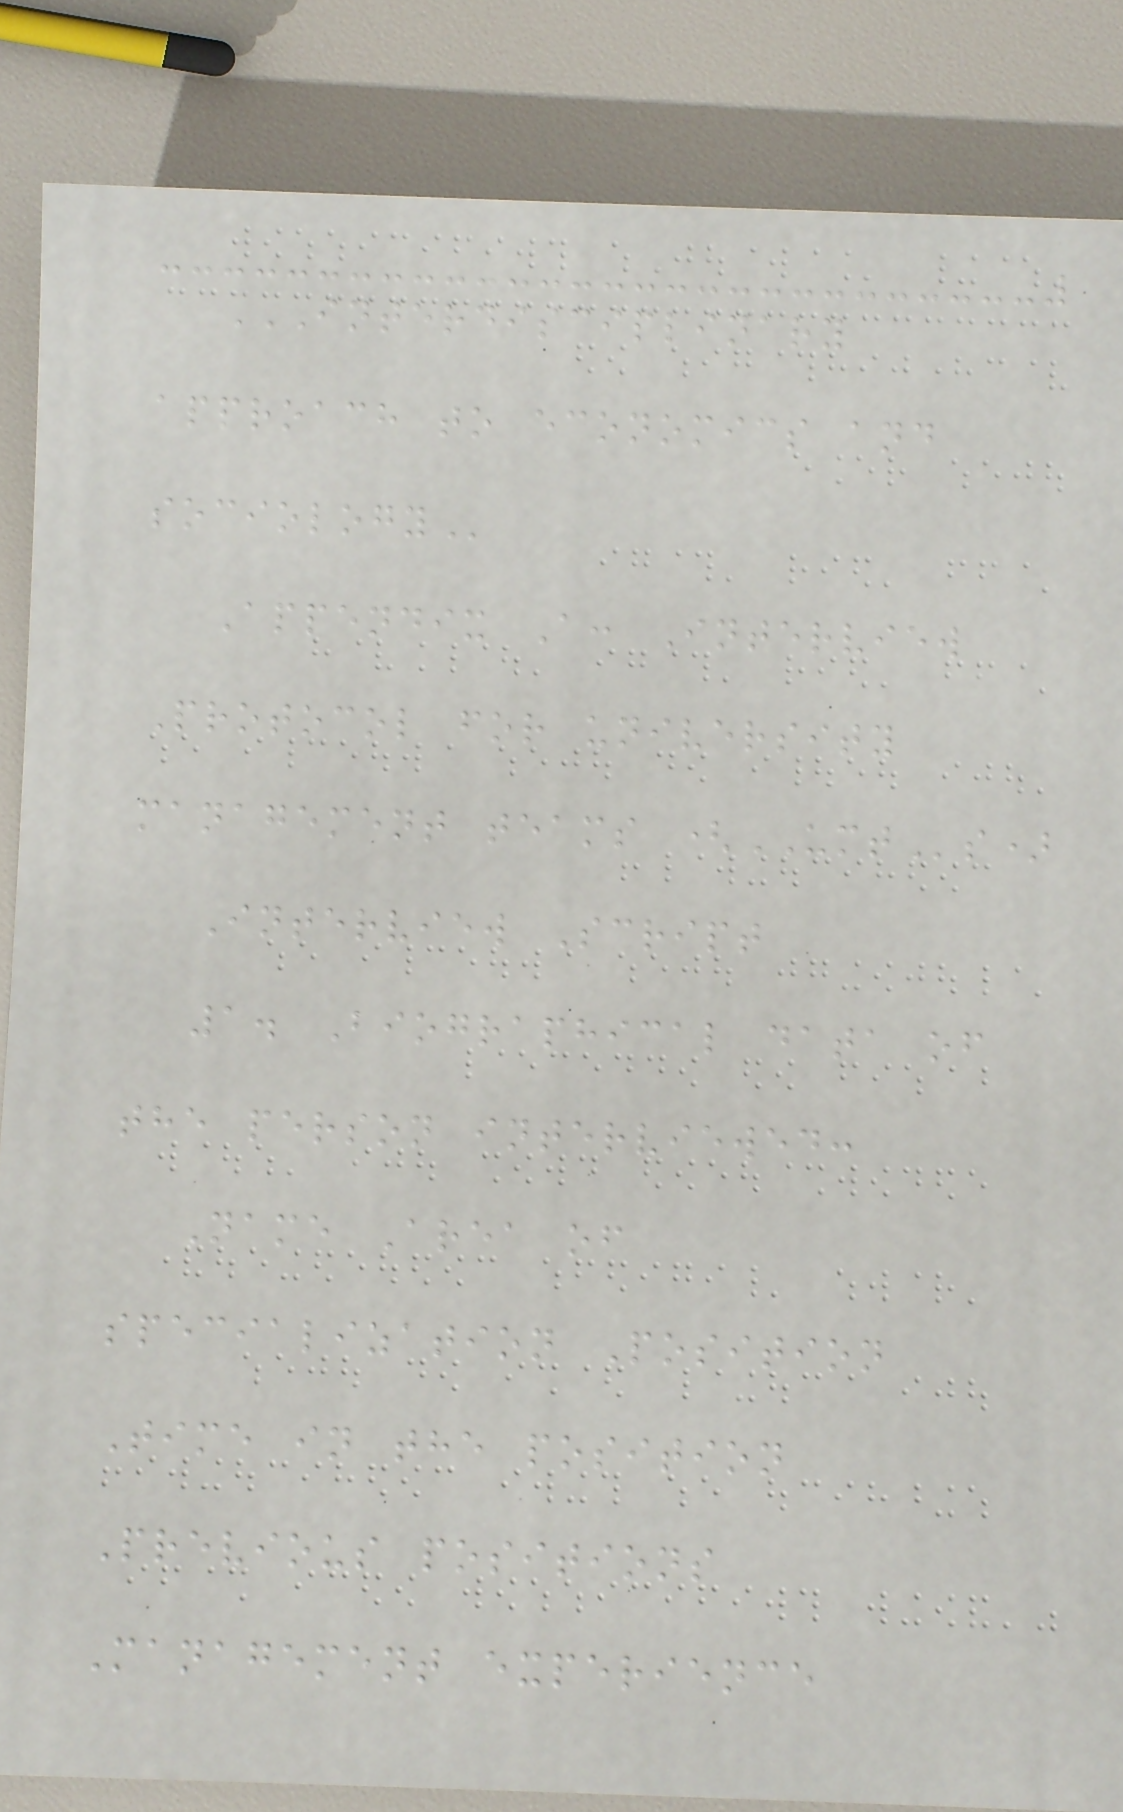INTERDISCIPLINARY
APPROACH TO ECONOMICS AND
SOCIOLOGY
Appendix A: Interview
Protocol for university
management teams (UMTs)
Interview Script
1. Biographical data of
the person interviewed:
Name Area of
specialization Position
Time in the position
Previous positions
Management experience
